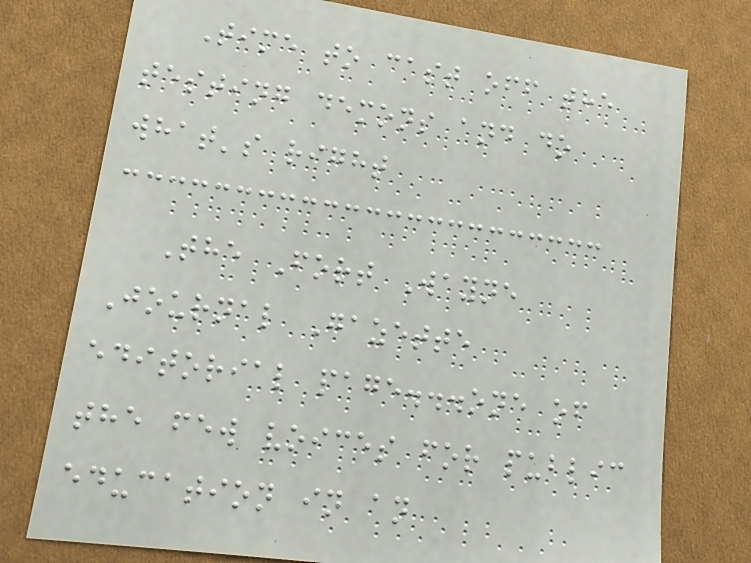Time to cast off the
testing demons and do
what's right
The Fort Wayne
Journal Gazette
editorial page...one of
the few voices for public
education in an
